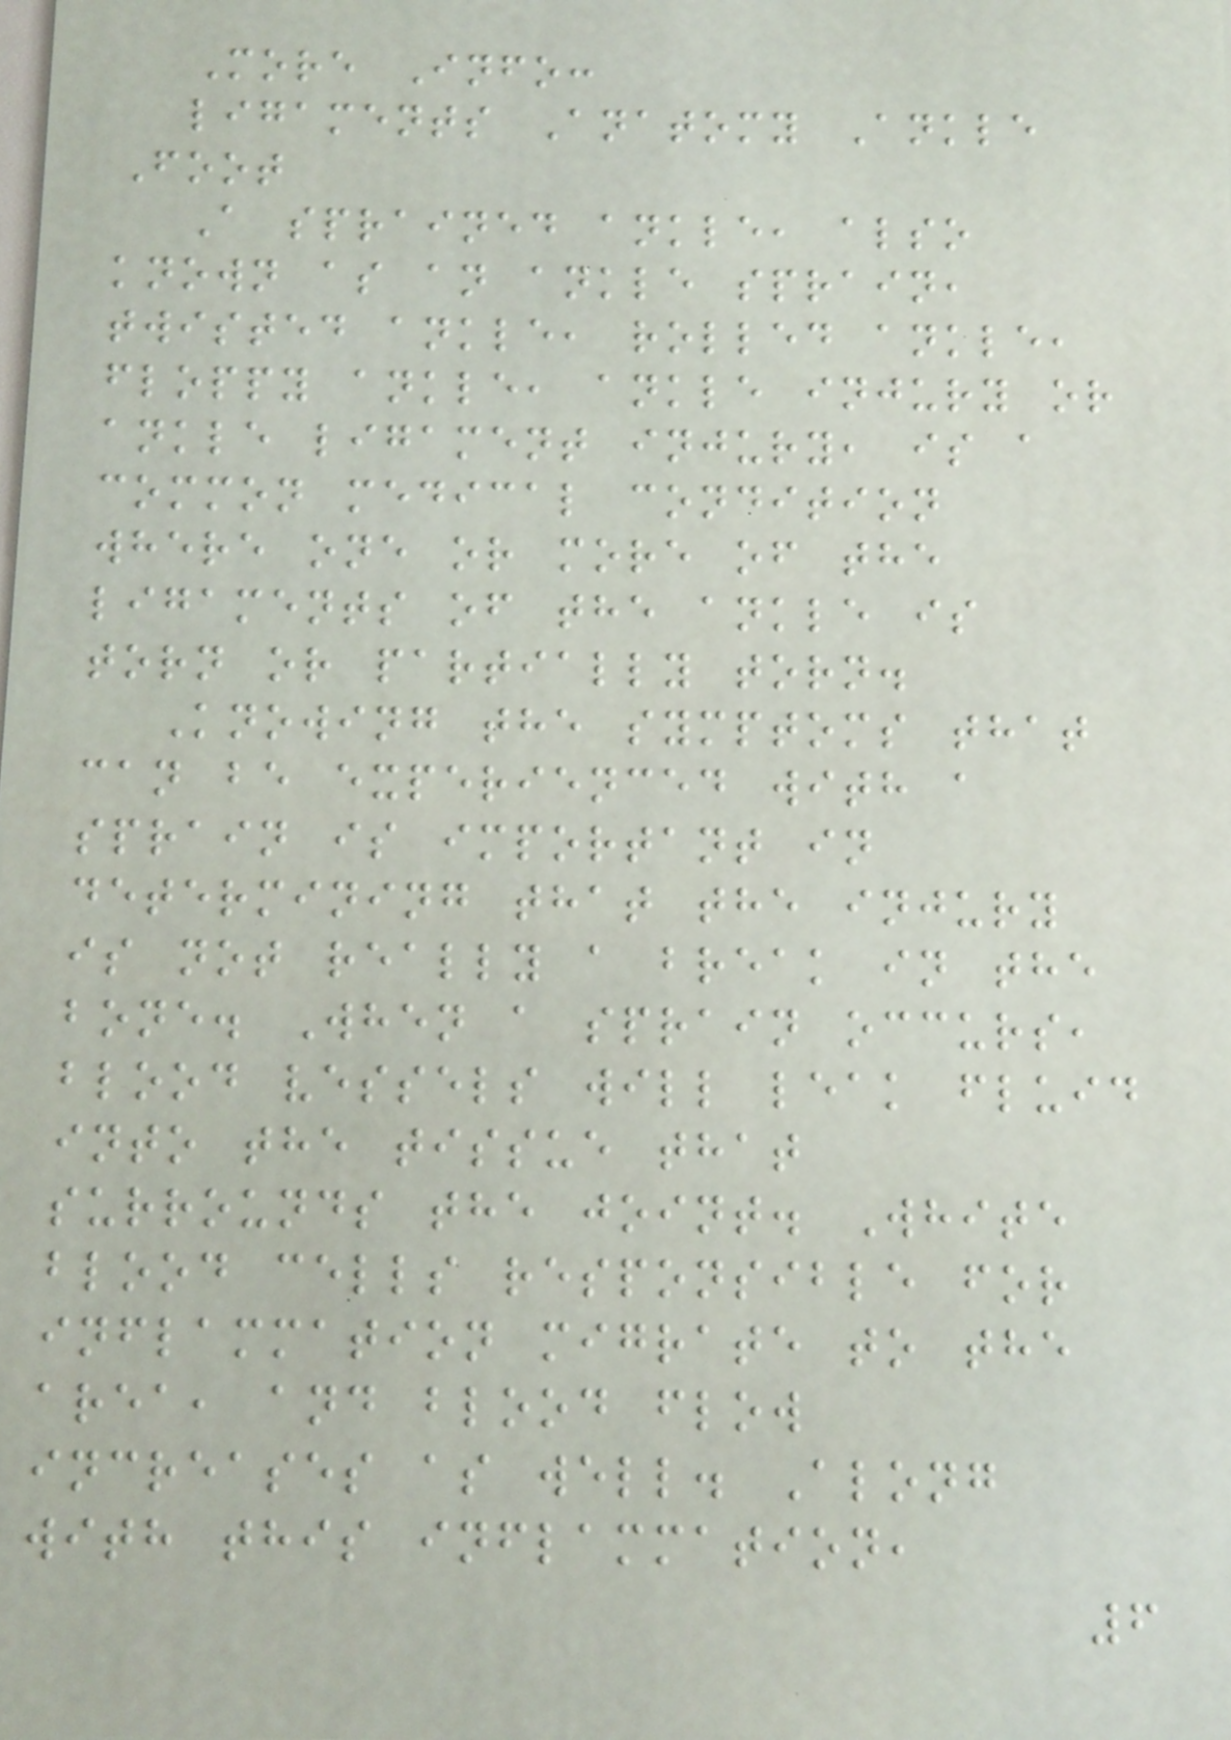More Info:
ligaments Anatomy Ankle
Foot
A sprained ankle, also
known as an ankle sprain,
twisted ankle, rolled ankle,
floppy ankle, ankle injury or
ankle ligament injury, is a
common medical condition
where one or more of the
ligaments of the ankle is
torn or partially torn.
Knowing the symptoms that
can be experienced with a
sprain is important in
determining that the injury
is not really a break in the
bone. When a sprain occurs,
blood vessels will leak fluid
into the tissue that
surrounds the joint. White
blood cells responsible for
inflammation migrate to the
area, and blood flow
increases as well. Along
with this inflammation,
6
